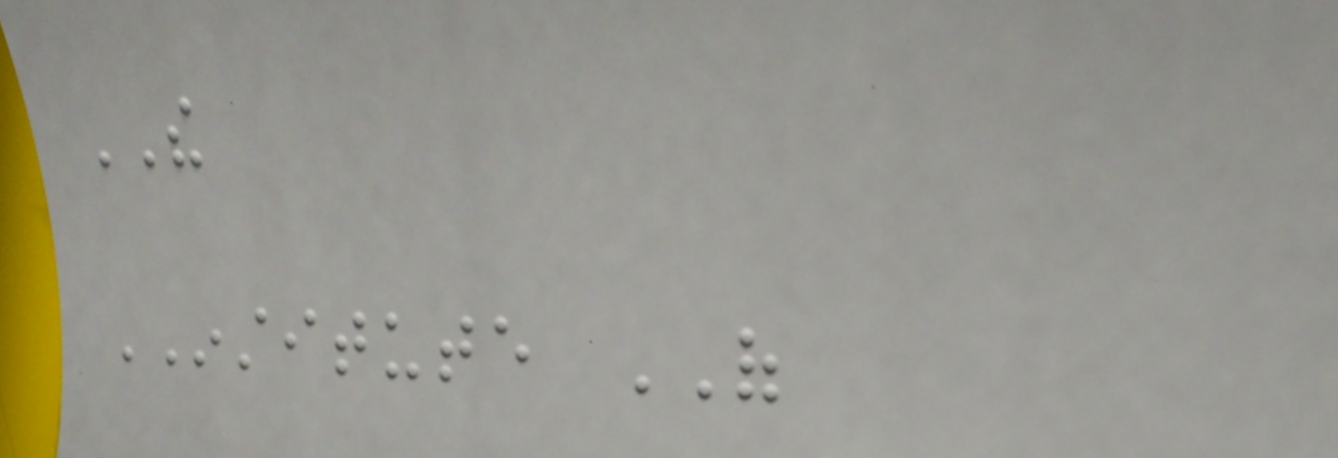THE
INSTITUTE OF
